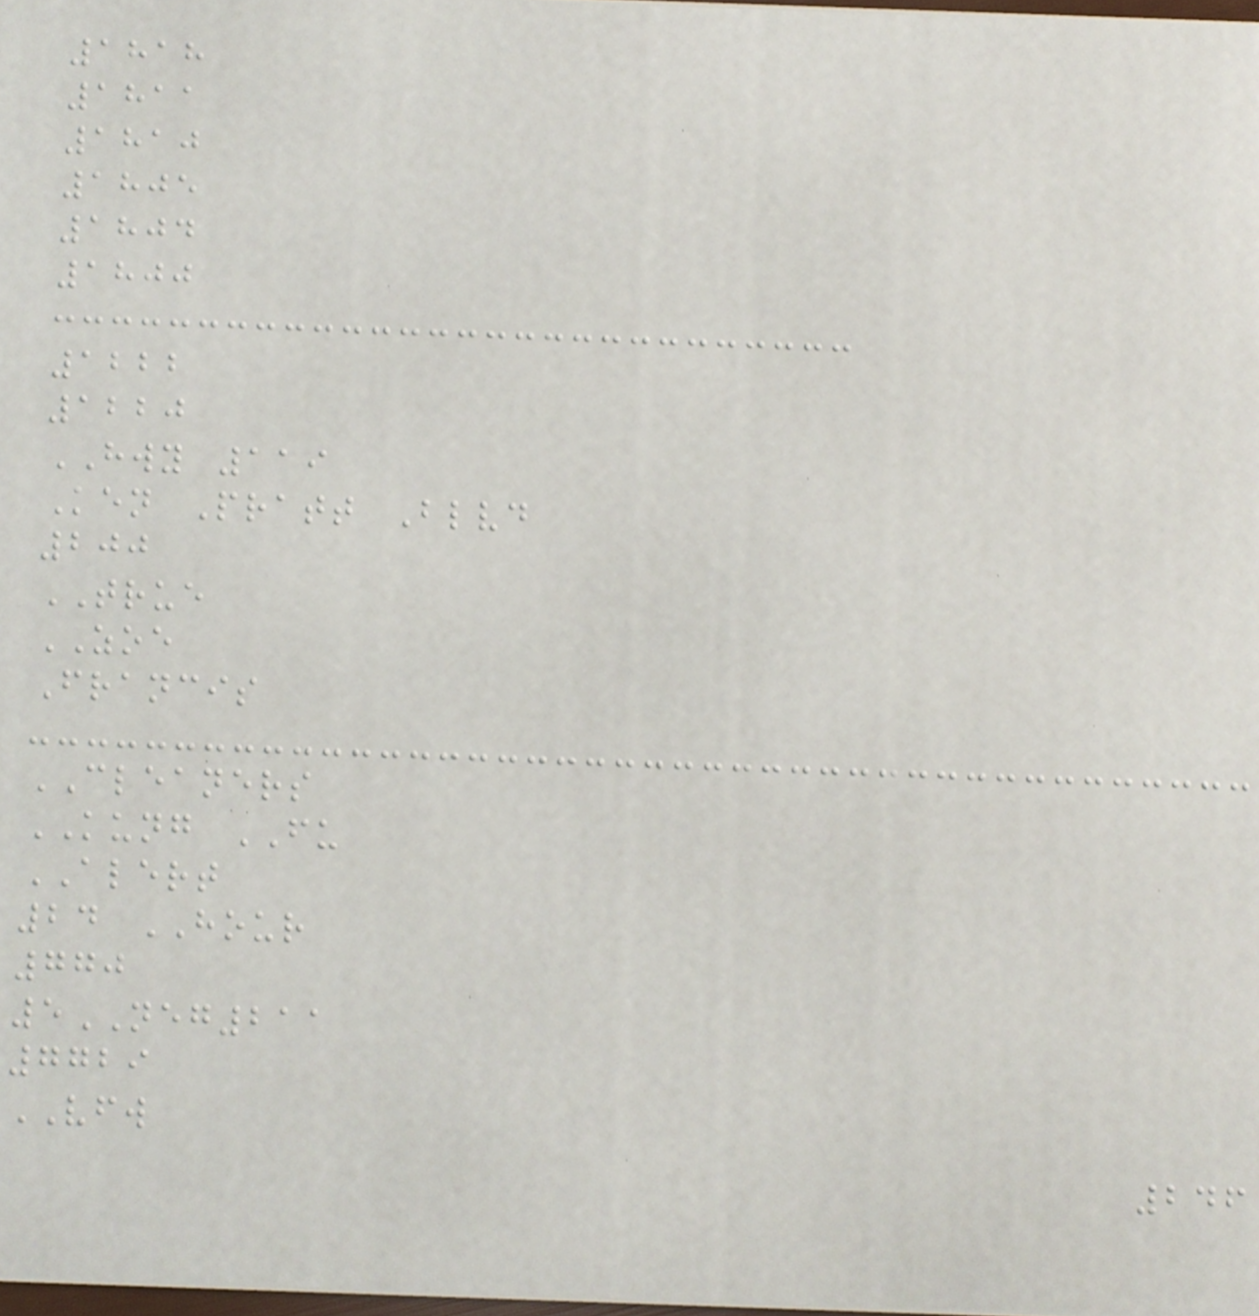1818
1811
1810
1805
1804
1800
1222
1220
HWY 119
Ken Pratt Blvd
200
TRUE
ZOE
Francis
CLEANERS
KUNG FU
ALERT
24 HOUR
770
5NEG211
7729
VFW
246
